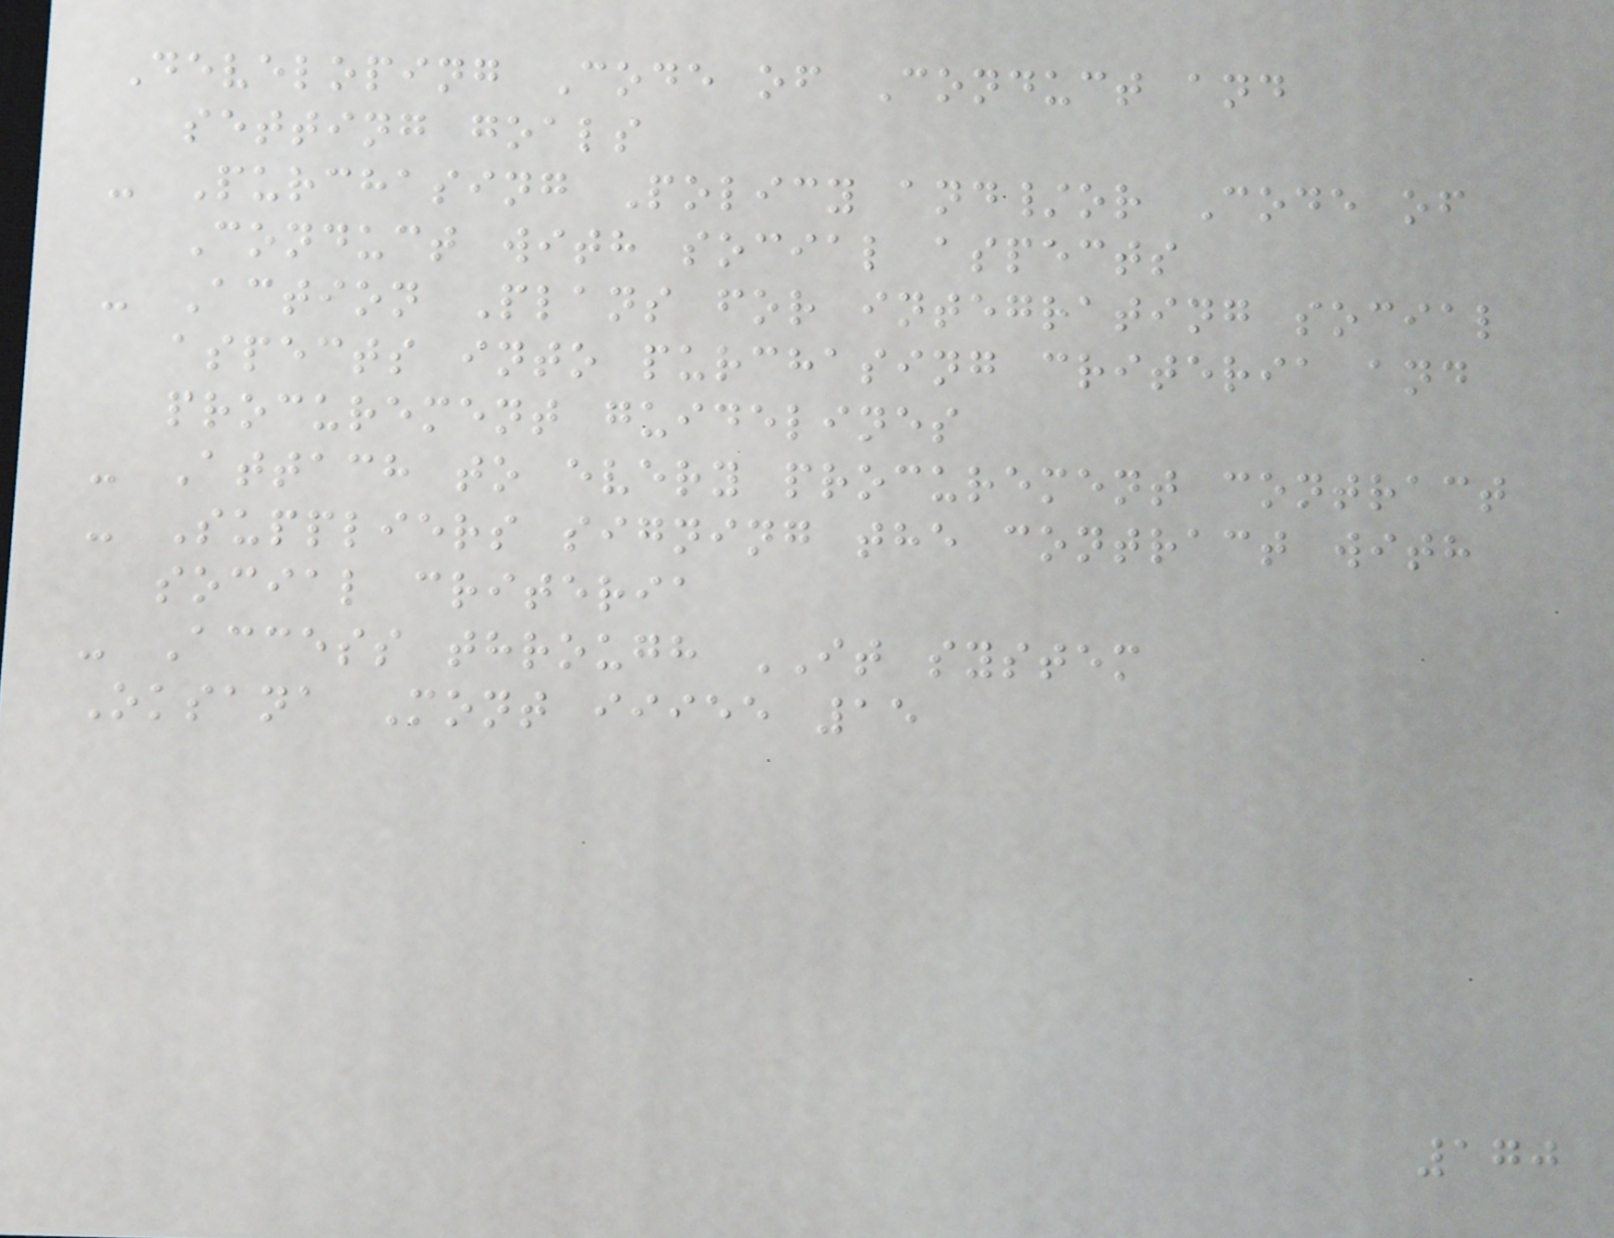Developing Code of Conduct and
setting goals
- Purchasing Policy and/or Code of
Conduct with social aspects
- Action Plans for integrating social
aspects into purchasing criteria and
procurement guidelines
- Attach to every procurement contract
- Suppliers signing the contract with
social criteria
- Access through IT system
Oksana Mont iiiee 15
170
